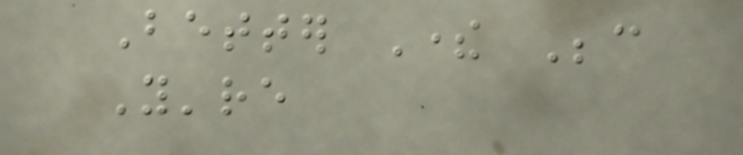Better There Because
You're
